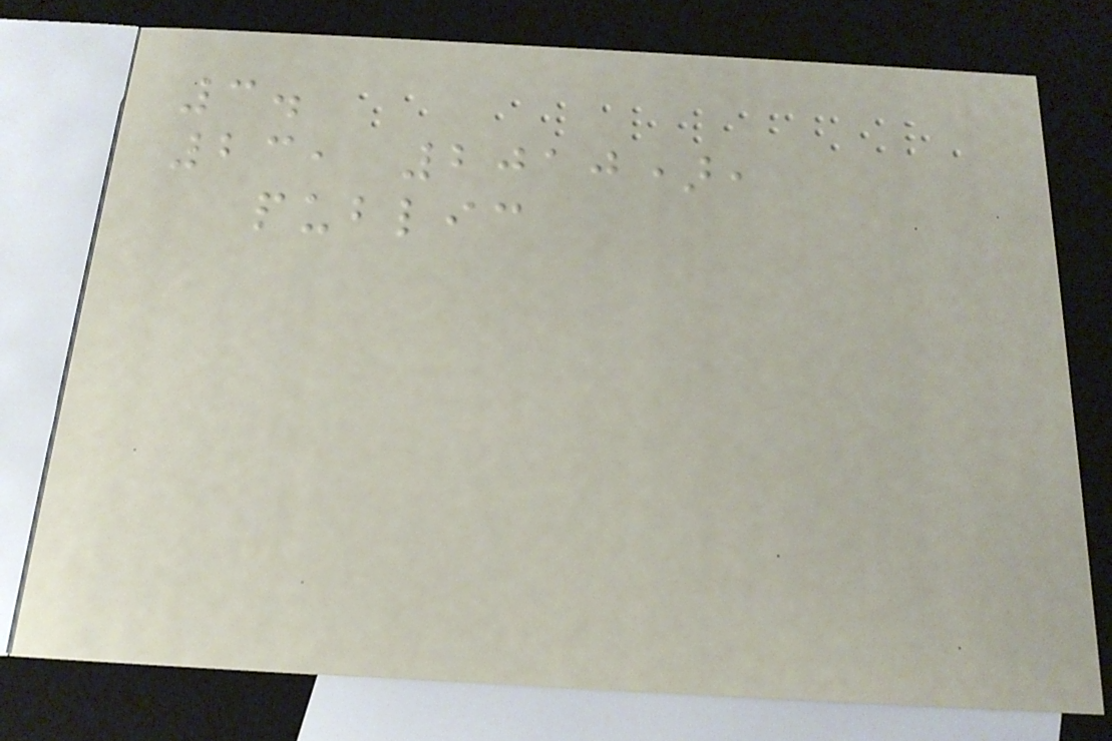3.
23, 2010),
public
